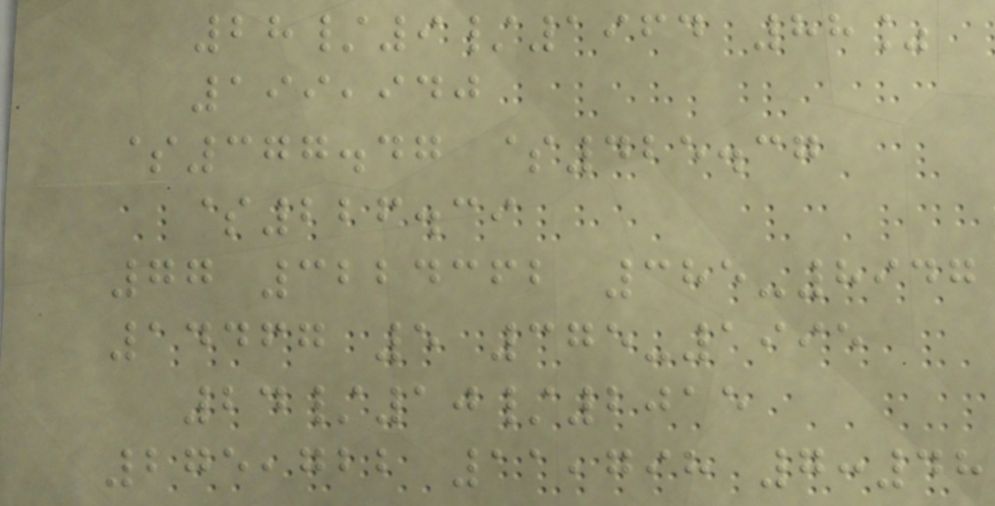28/9/1964 88%
199,940
$377.47 $425.37
$226.39
77 3224362 385-8947
14467 5 375-1995
24/10/2015
275,722 11,798 7:48
